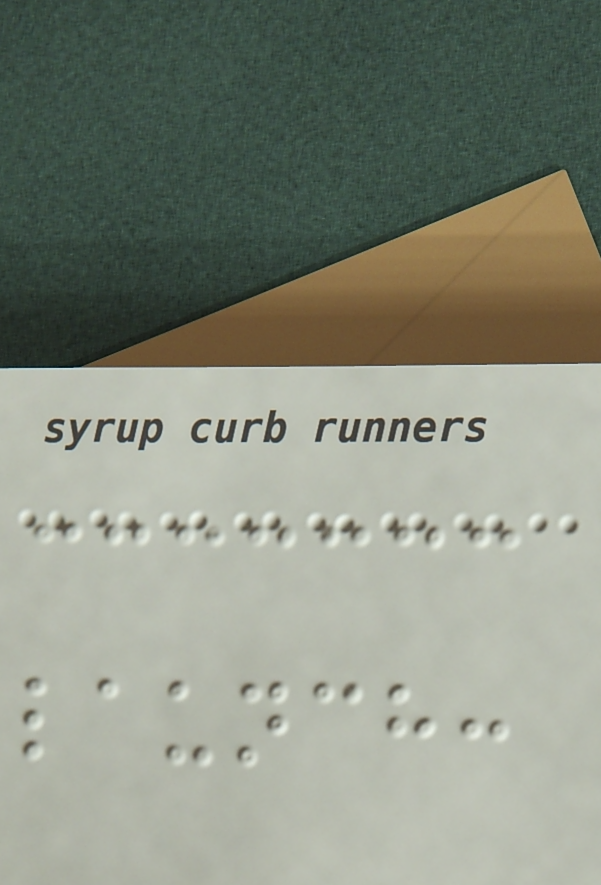launch:
